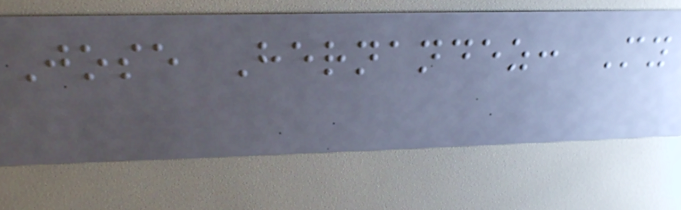Jose Hernandez: My
